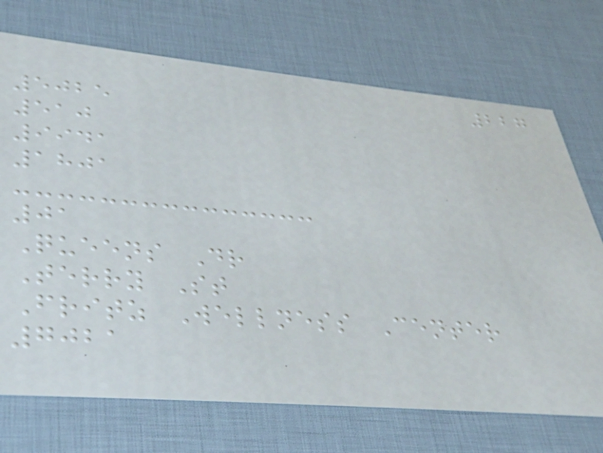227
5025
510
9941
1801
01
Queens Dr
Terry St
Fritz Wellness Center
7021
